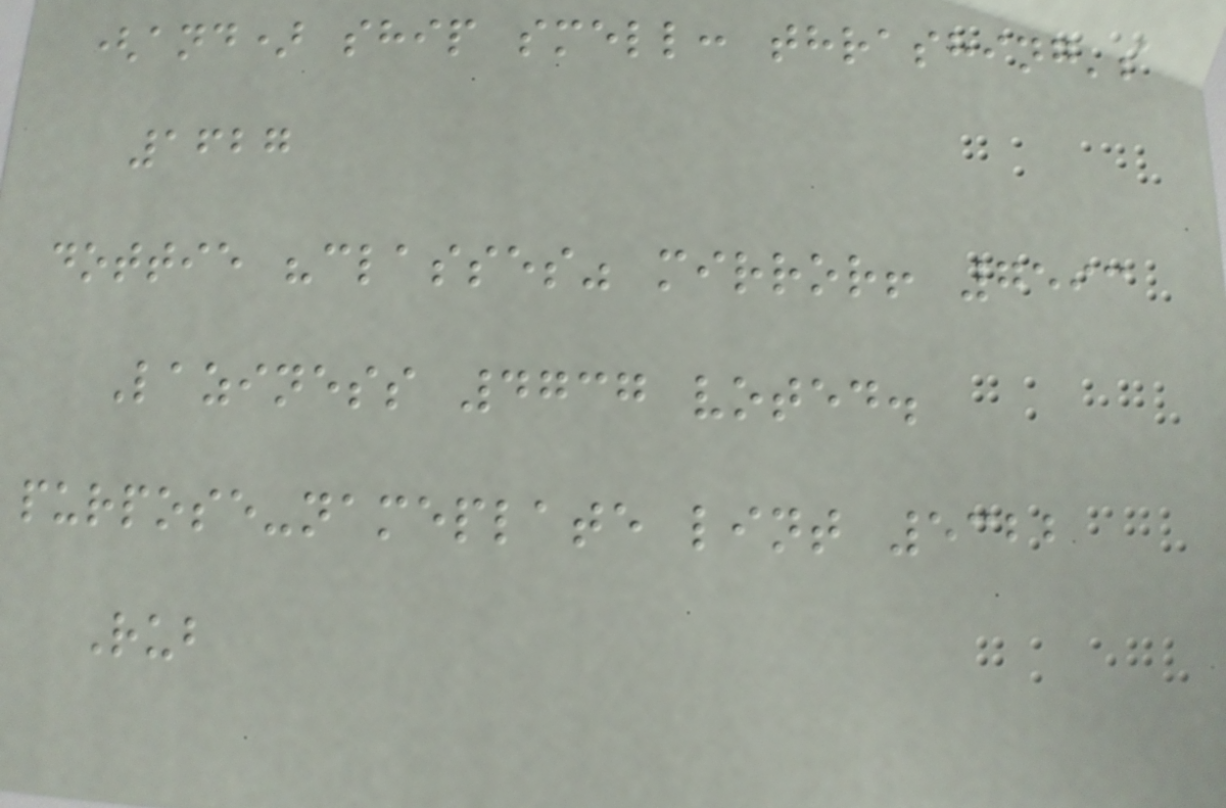(and) ship smell: thrashing's
1627
dottie "classes" mirror! 7593
Laziness 4737 voted.
purpose-nameplate lint 5322
Rub
